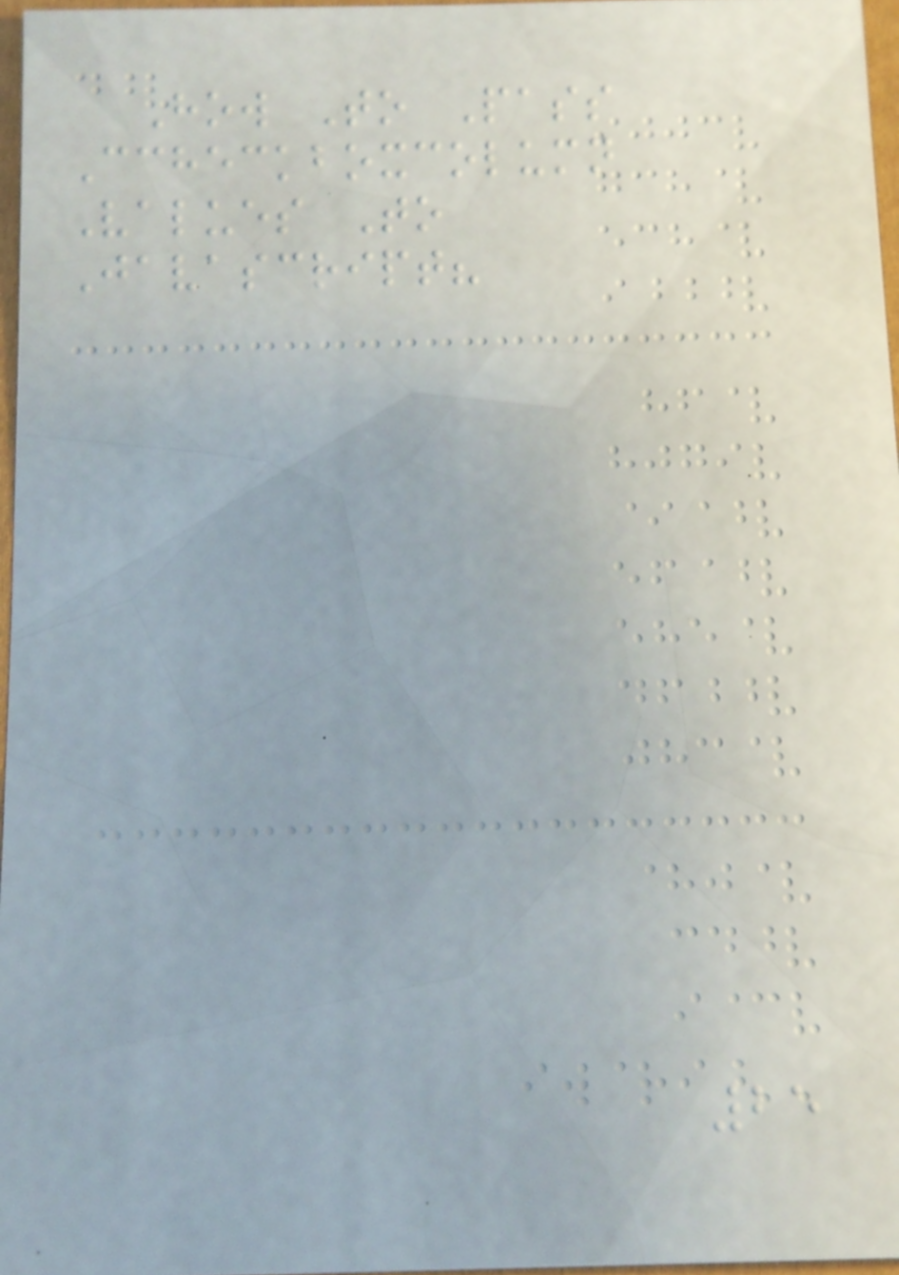How To Pass
Ccheckboxcolumn
Values To
Javascript?
25
